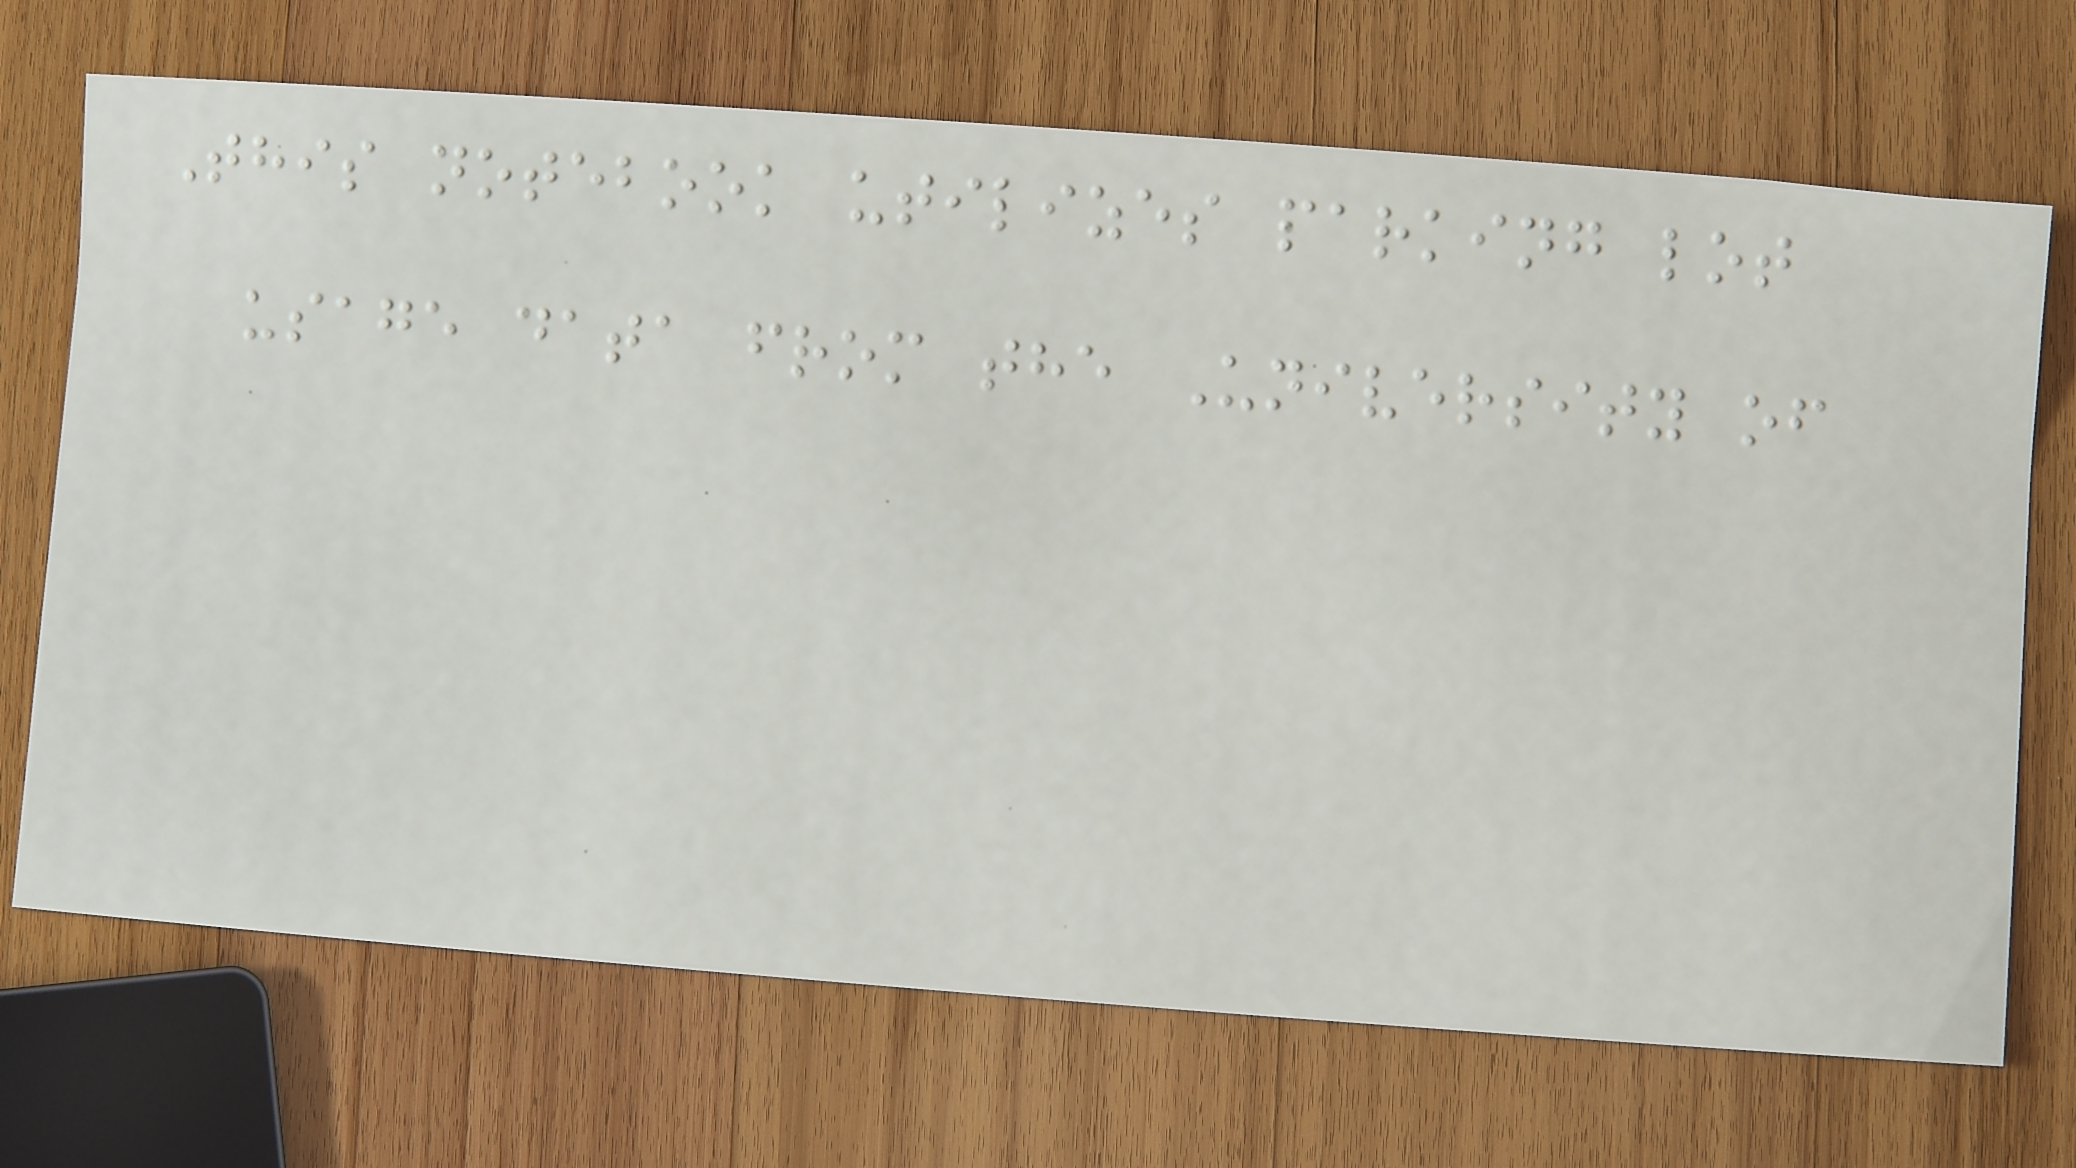This notebook utilizes parking lot
usage data from the University of
